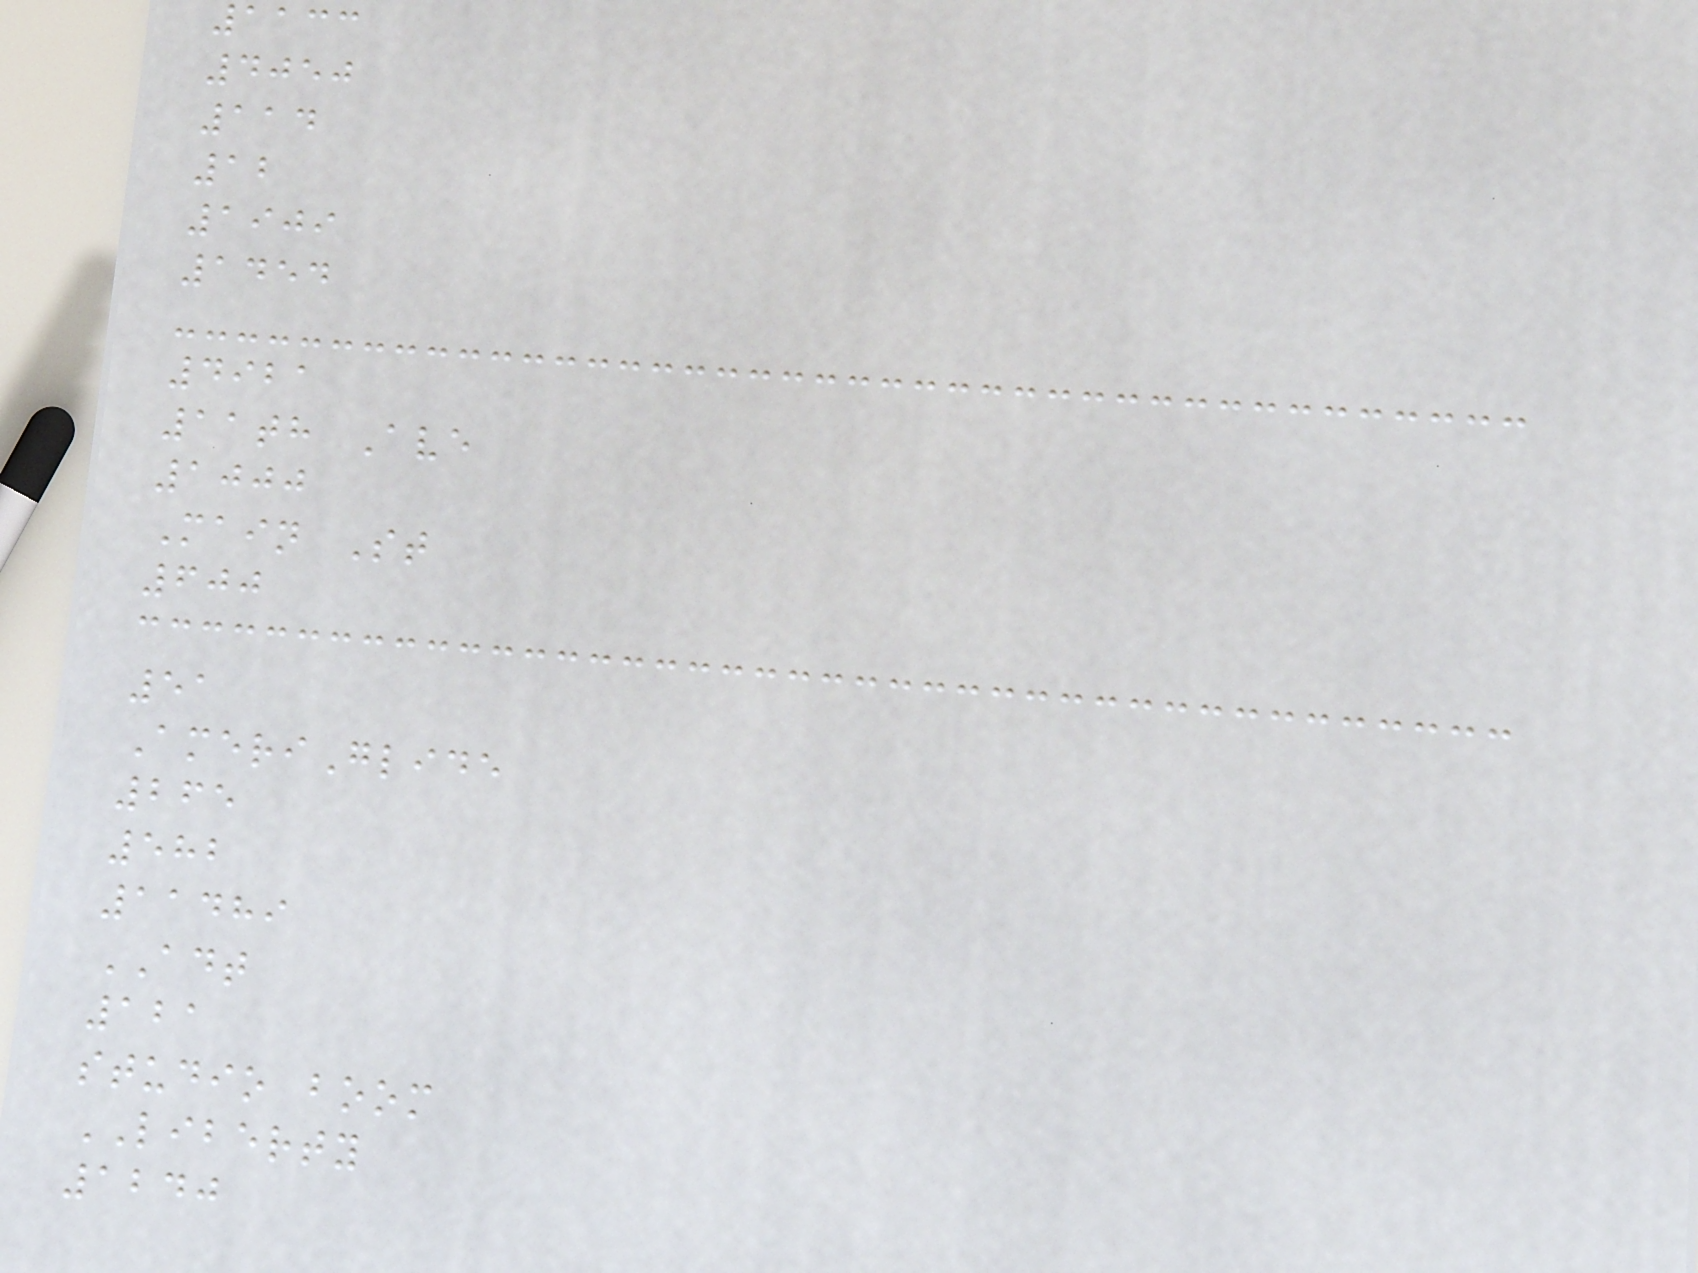1133
4050
114
12
1909
1454
4921
11th Ave
1000
Main St
600
51
AmeriGlide
265
582
11489
ADT
121
studio boom
LIBERTY
1240
